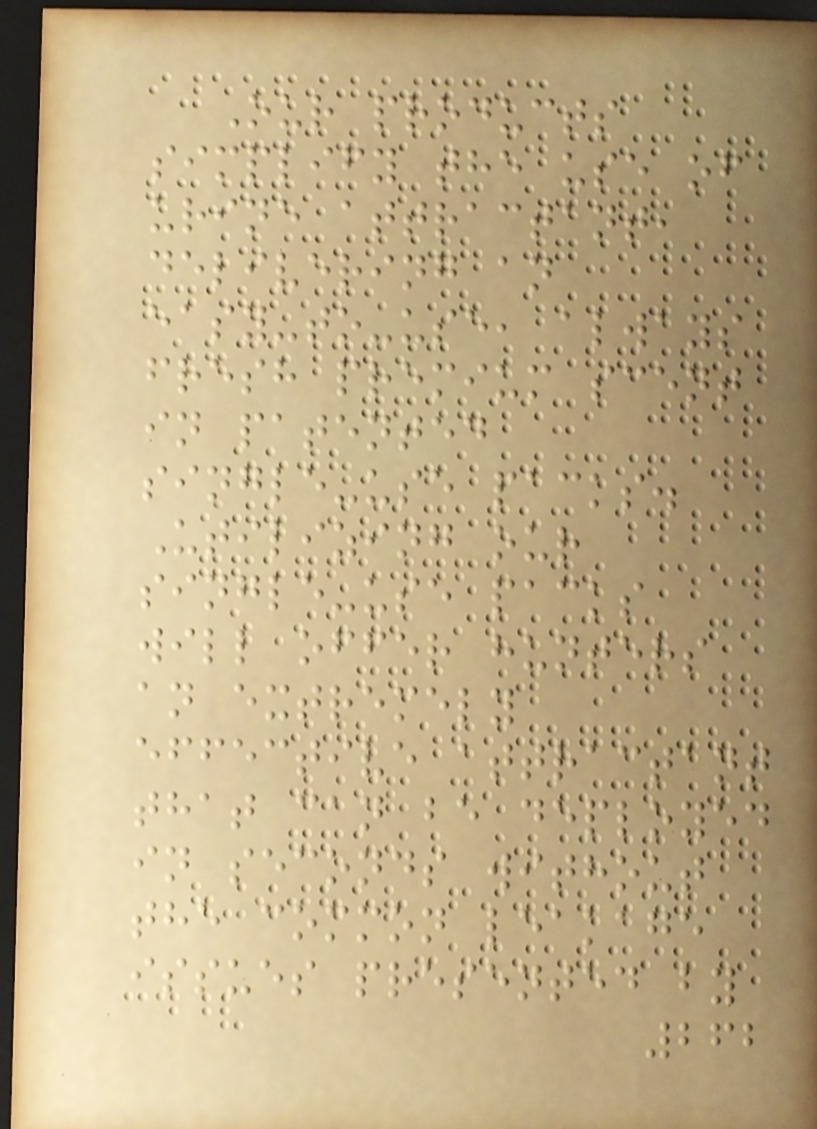Our products
simplify the use of
urine attractant,
delivering an
easy-to-use, always
fresh premium scent
in patented
single-use packs.
Utilizing our
single-use packs
will offer hunters
an extremely
effective attractant
that can be deployed
in seconds without
the common leakage
issues presented by
262
